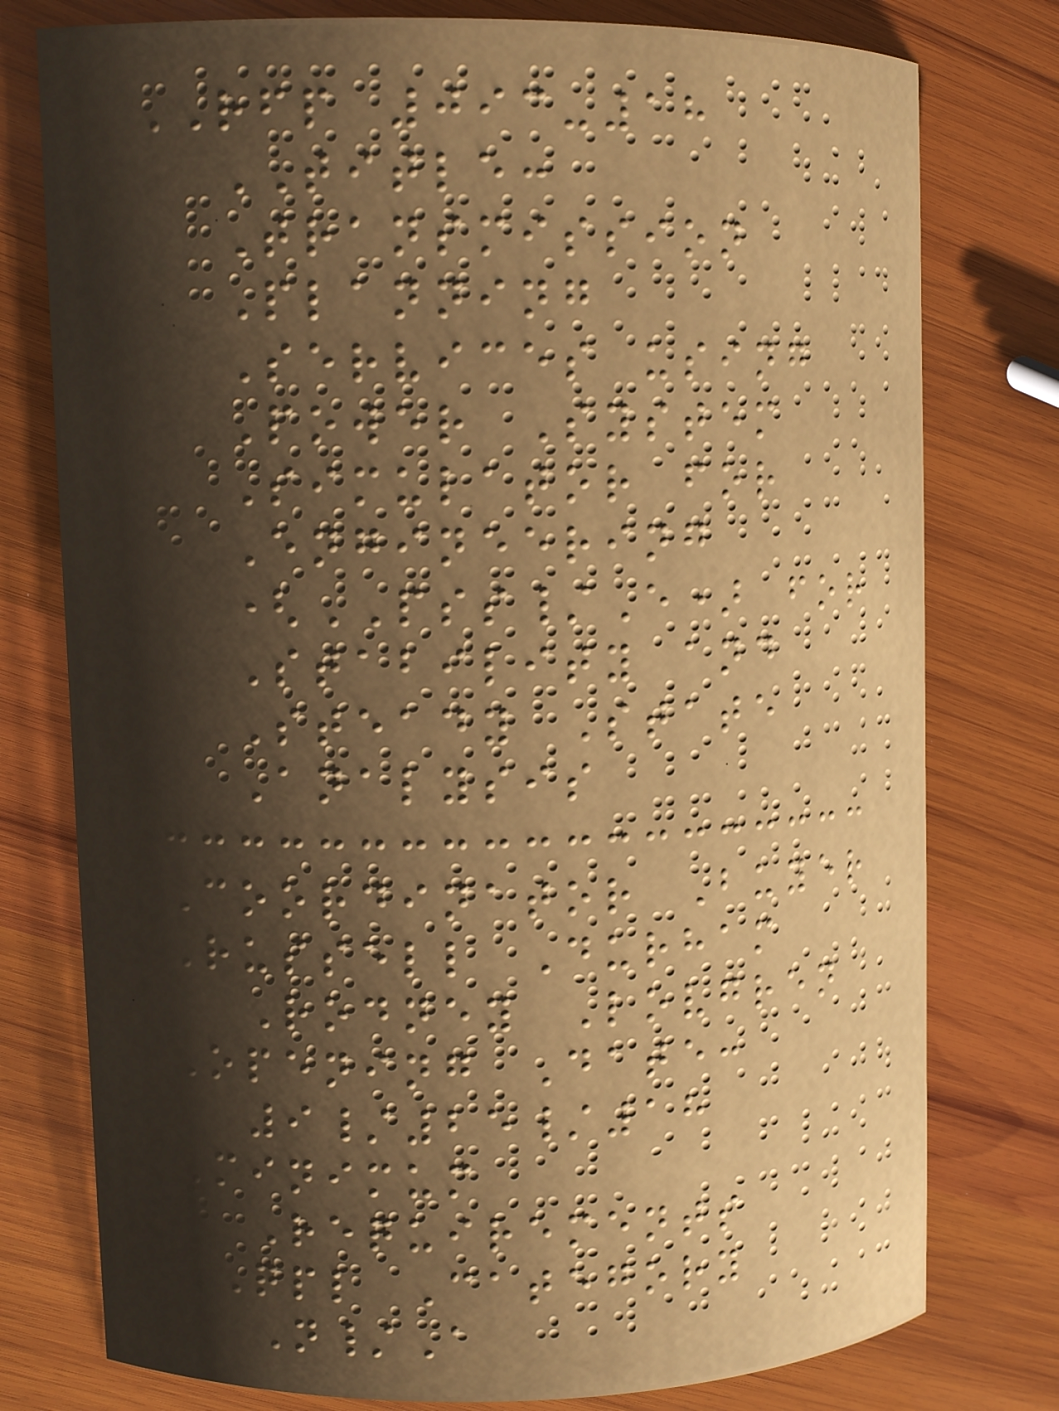RFP 093-18
TITLE:
Transmission
Planning
Services using
Power System
Simulator for
Engineering
(PSS/E) for
Stability and
Steady State
Analysis
Coordinator Buyer
Russell Durham
Rodney Lovgren
Opening Date:
9/25/18
Minimum
Requirements
QPL Category
N/A
